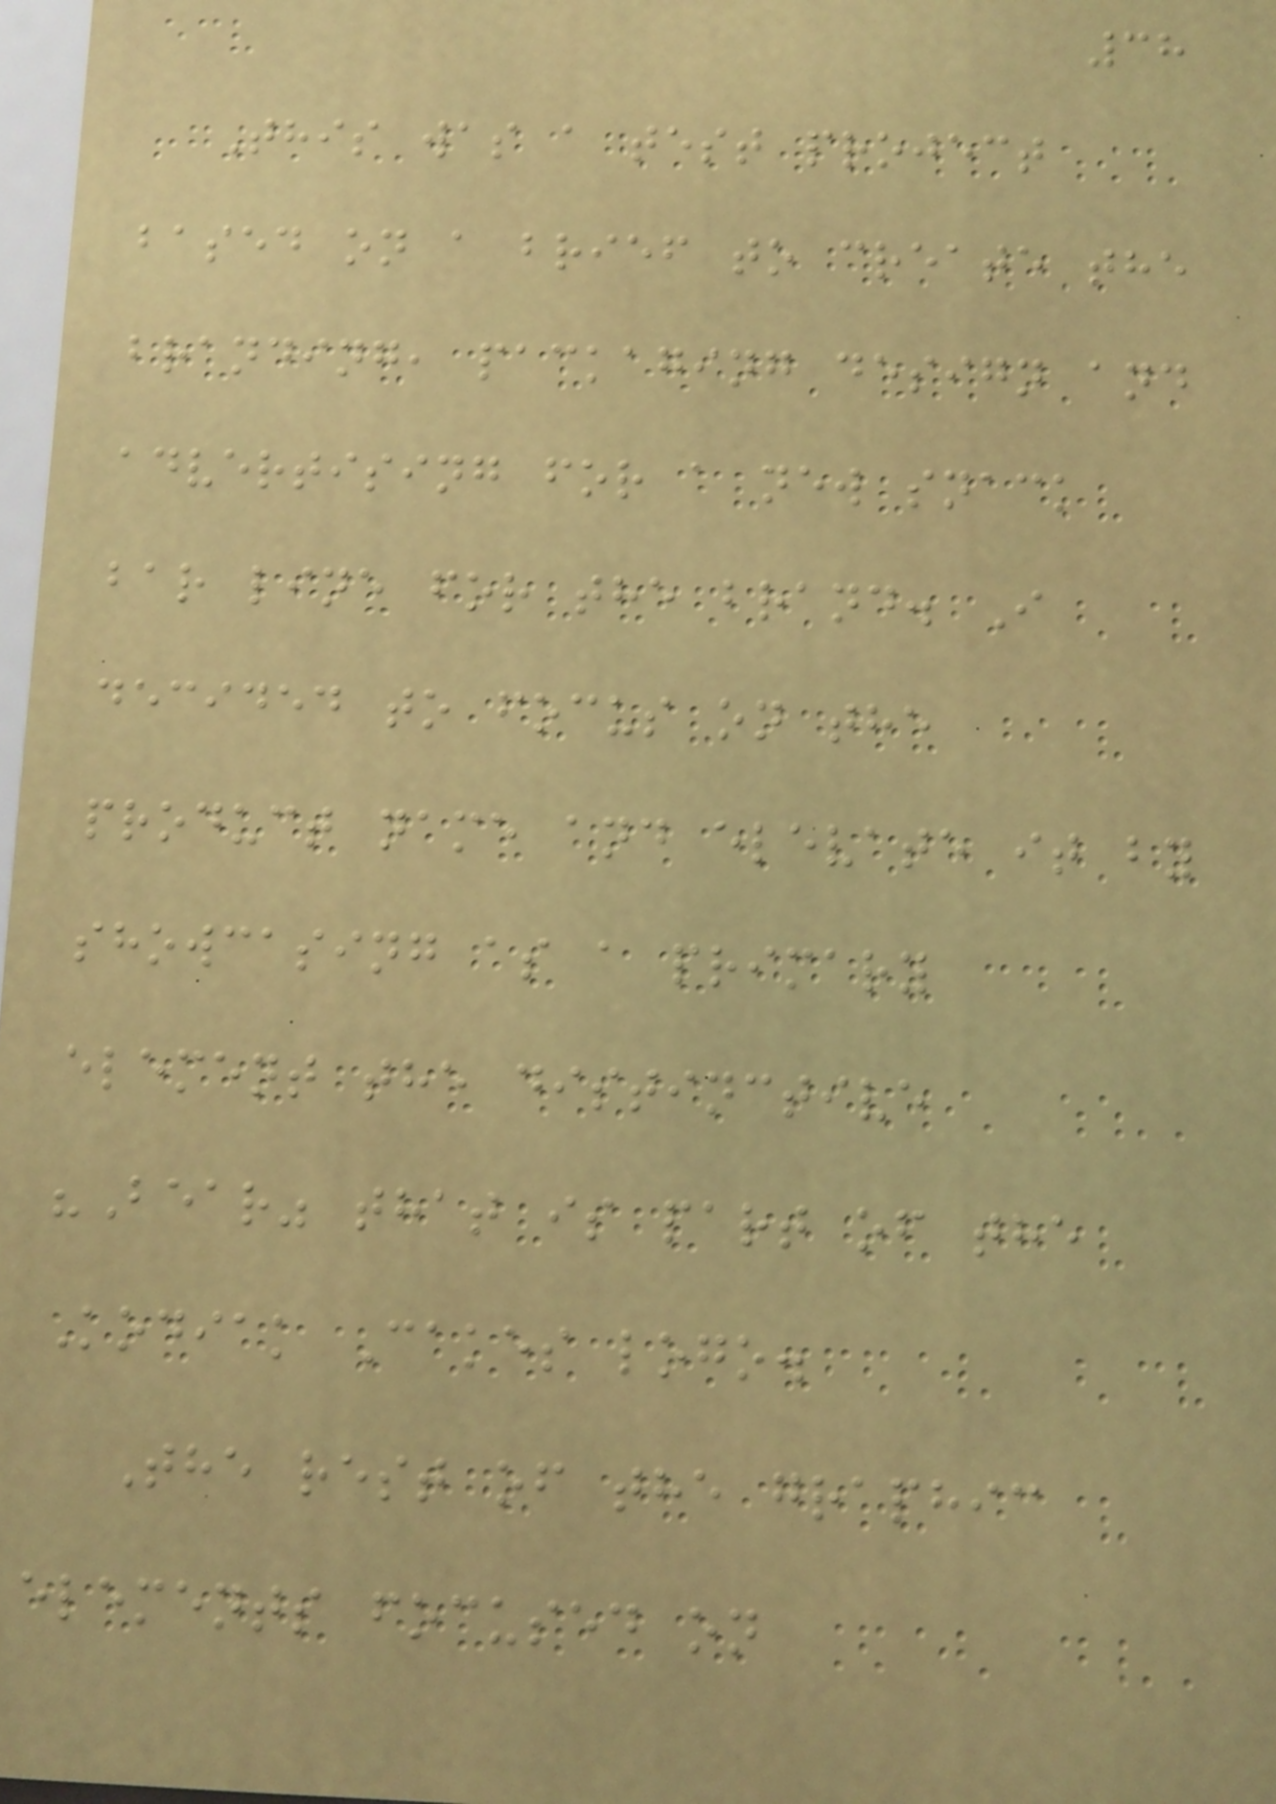38
This was a test project
based on a brief to create the
branding, packaging design and
advertising for a new snack
bar line for the brand. I
decided to focus on the
product name and elevate it by
showcasing as a primary
element the distinctive
"Bear" that is part of the
Kodiak Cakes logo.
The rest of the graphic
elements focused on
